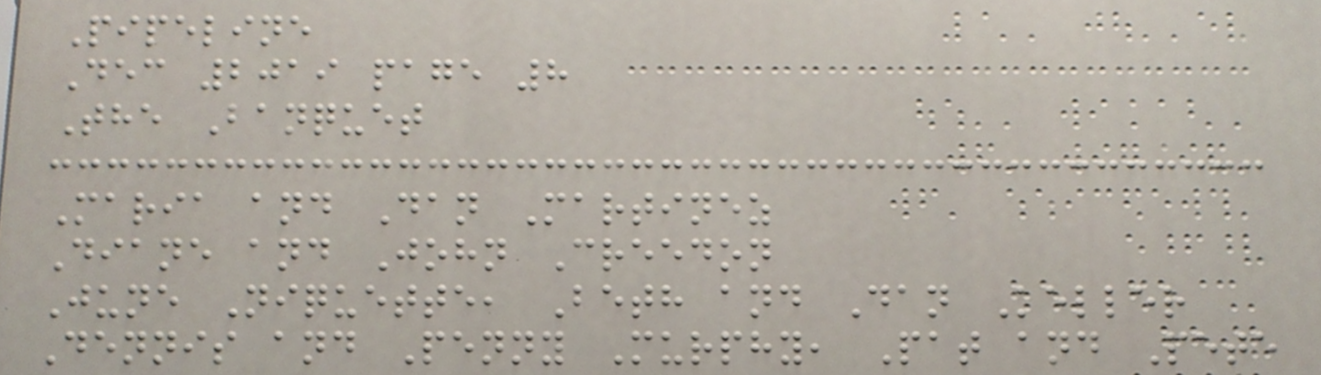Pipeline
Dec 2019 page 8
The Banquet
Maria and Dan Martinez
Diane and John Creedon
June Niquette, Beth and Dan Keller
Dennis and Penny Murphy, Pat and Pete
